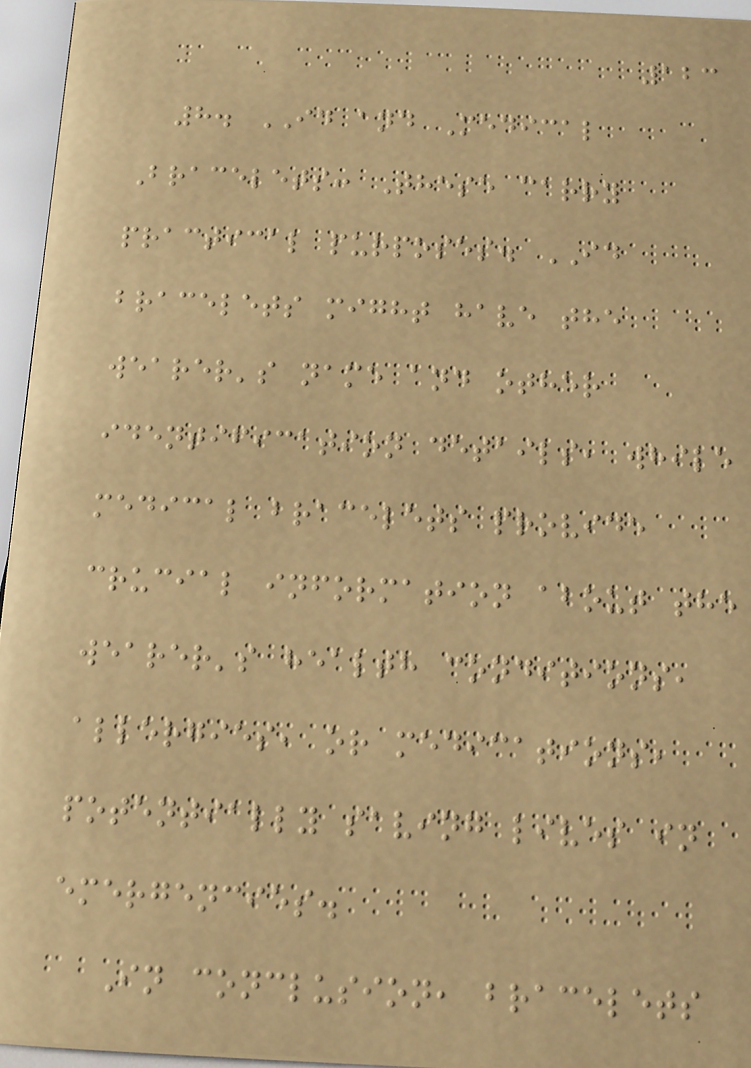123
8. ID and Medical
Bracelets: These carry
practical purposes. ID
bracelets might have the
wearer's name and other
identification details, while
medical bracelets provide
crucial information about the
wearer's health conditions,
allergies, or medications,
potentially saving lives in
emergencies.
In conclusion, bracelets
